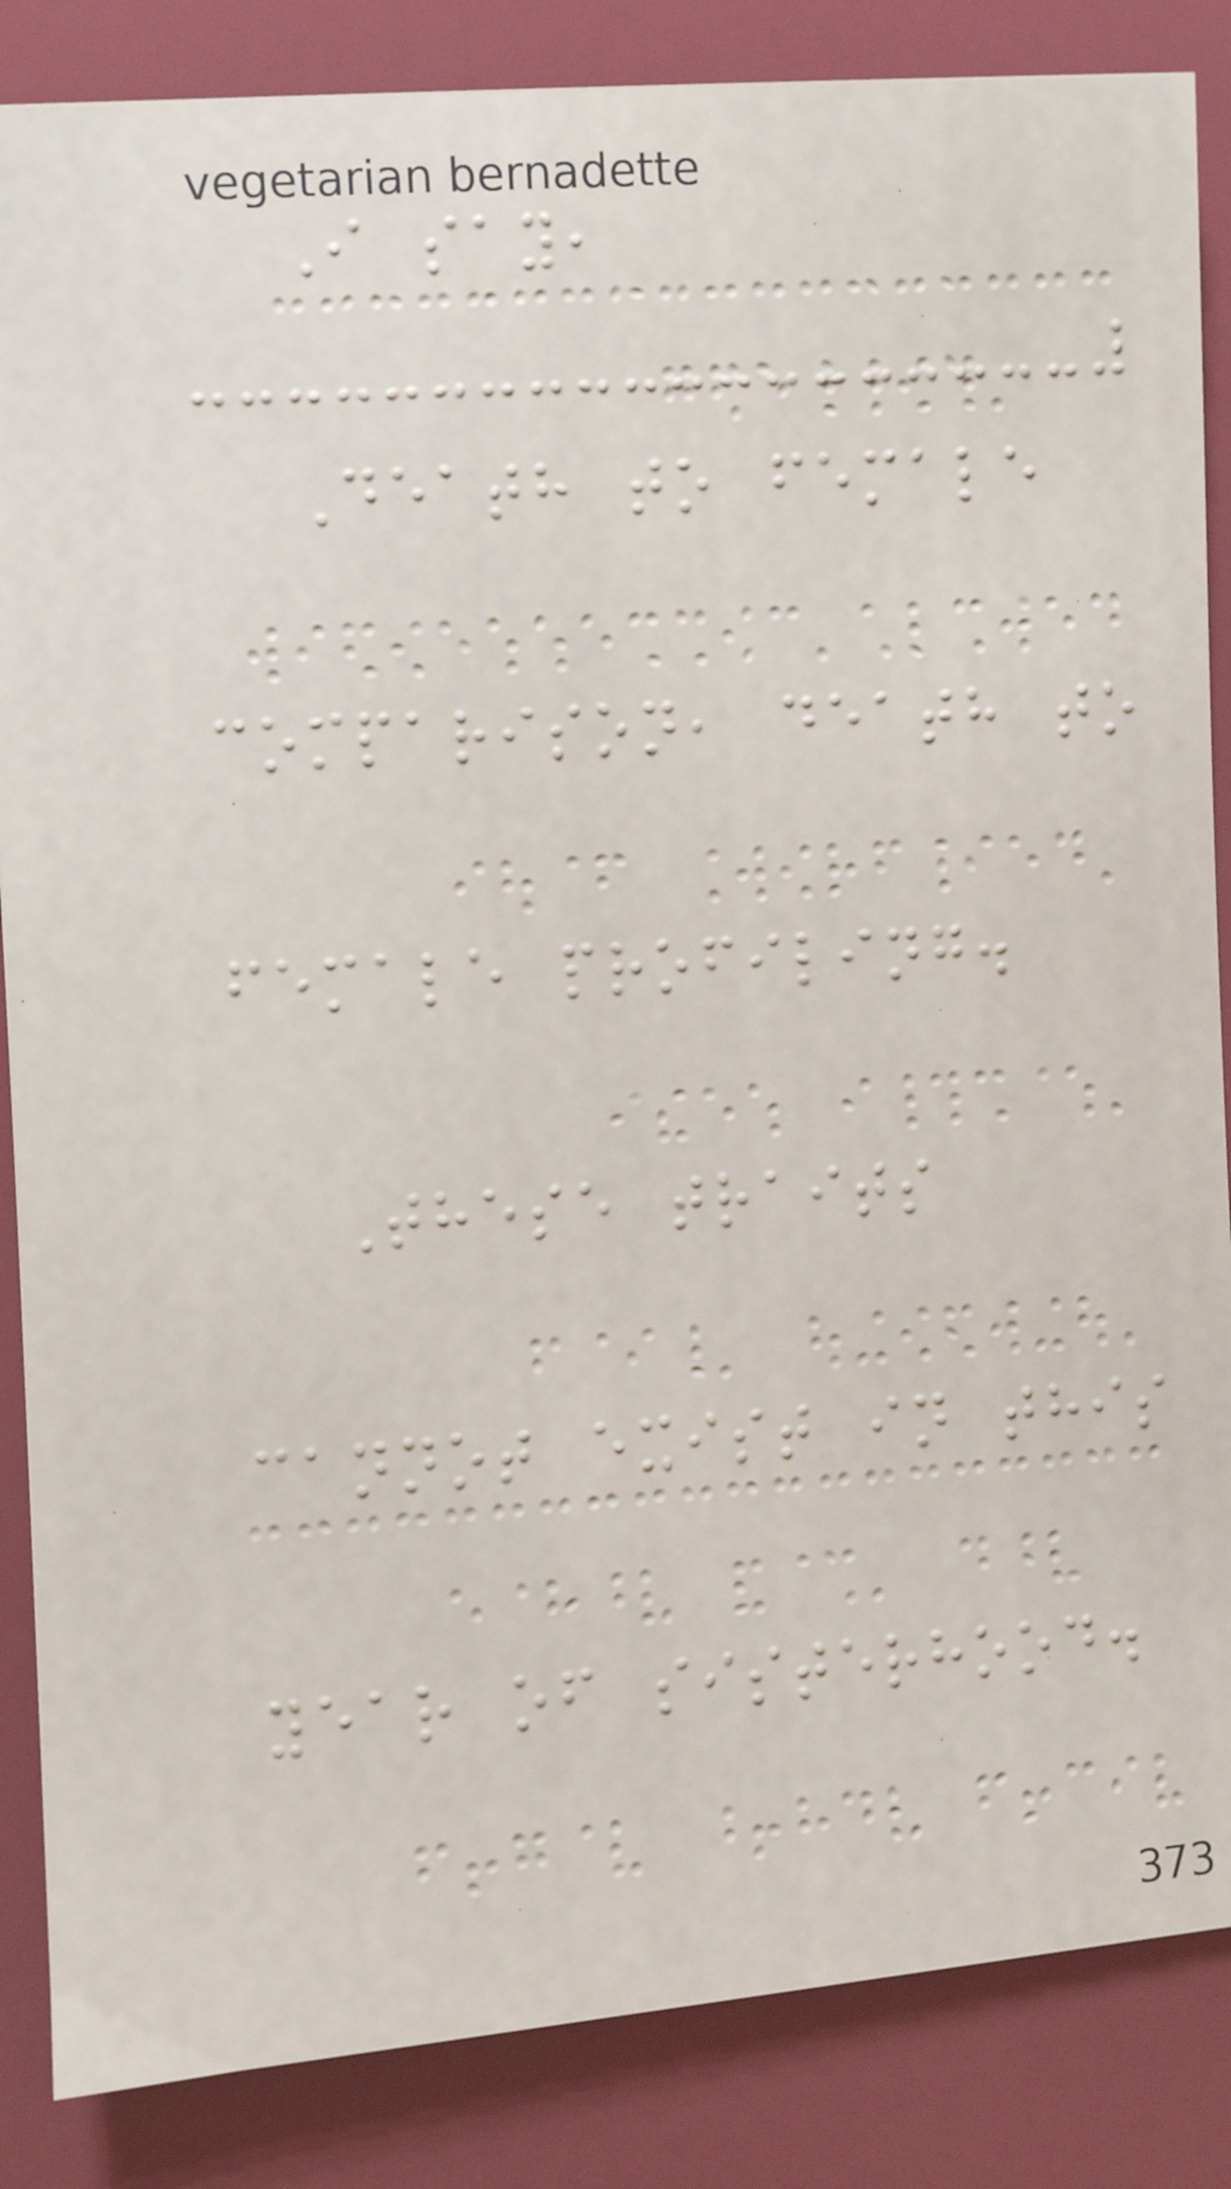I say,
Death to female
comparison, death to
female profiling.
These traits
cannot exist in this
year of sisterhood.
